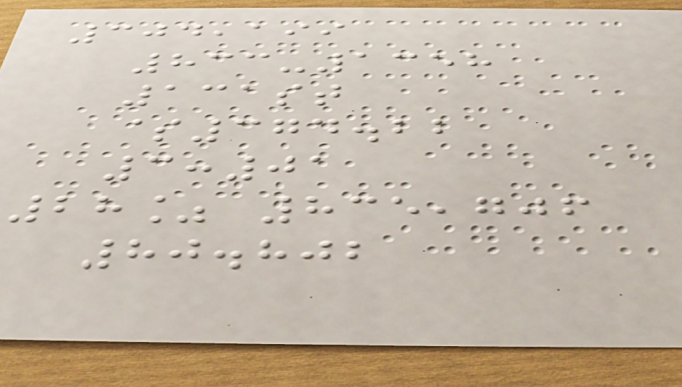304,199
833-1358
131st
$374.22
3:01
28% 835,706
80.802
